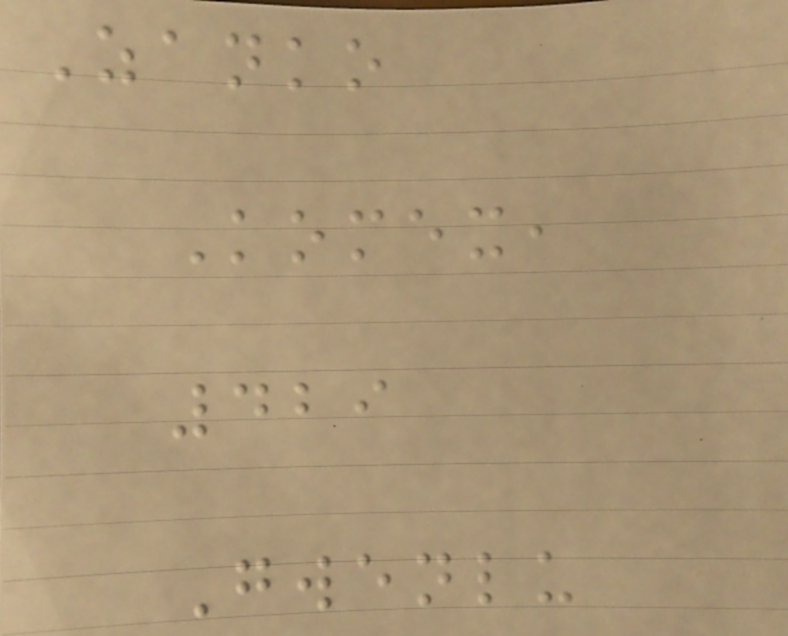Zanko
Komex,
429
Gwenlu
